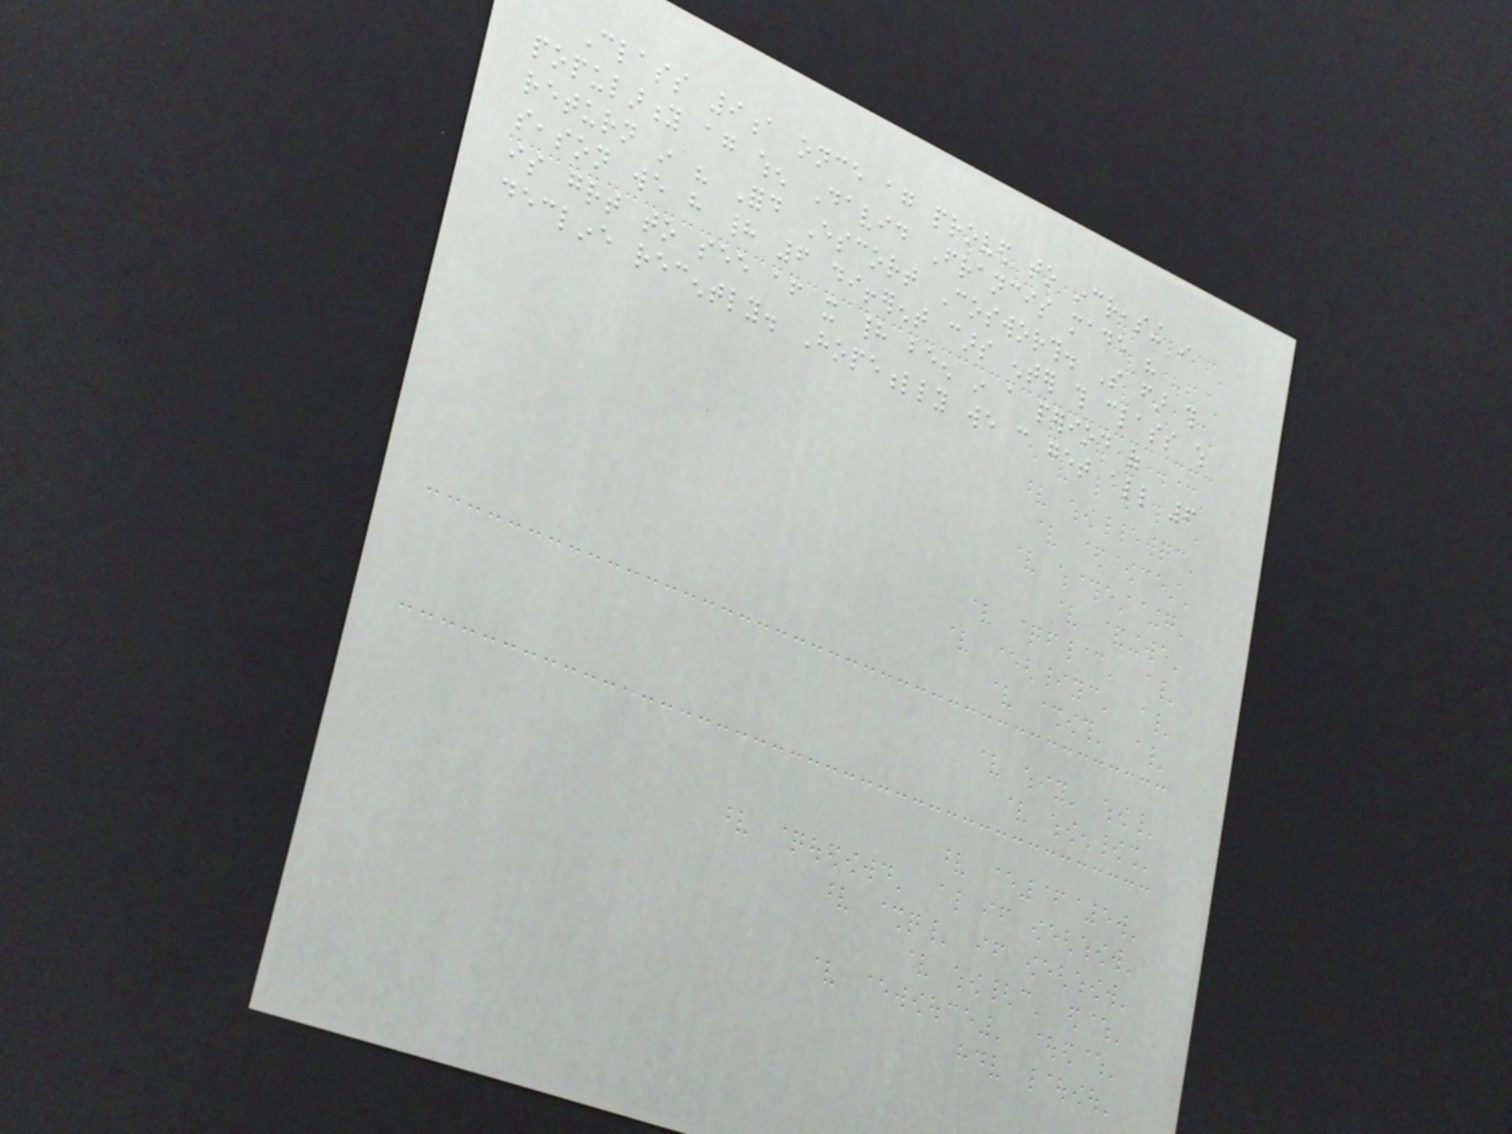Class 9a once again proved to increasing in
popularity again when David Francis made his
return in his Ford Escort Cosworth. So far this
season we have had 6 different cars enter this class which
is great to see after it had been in a period of
decline recently. Hopefully we can get all 6
